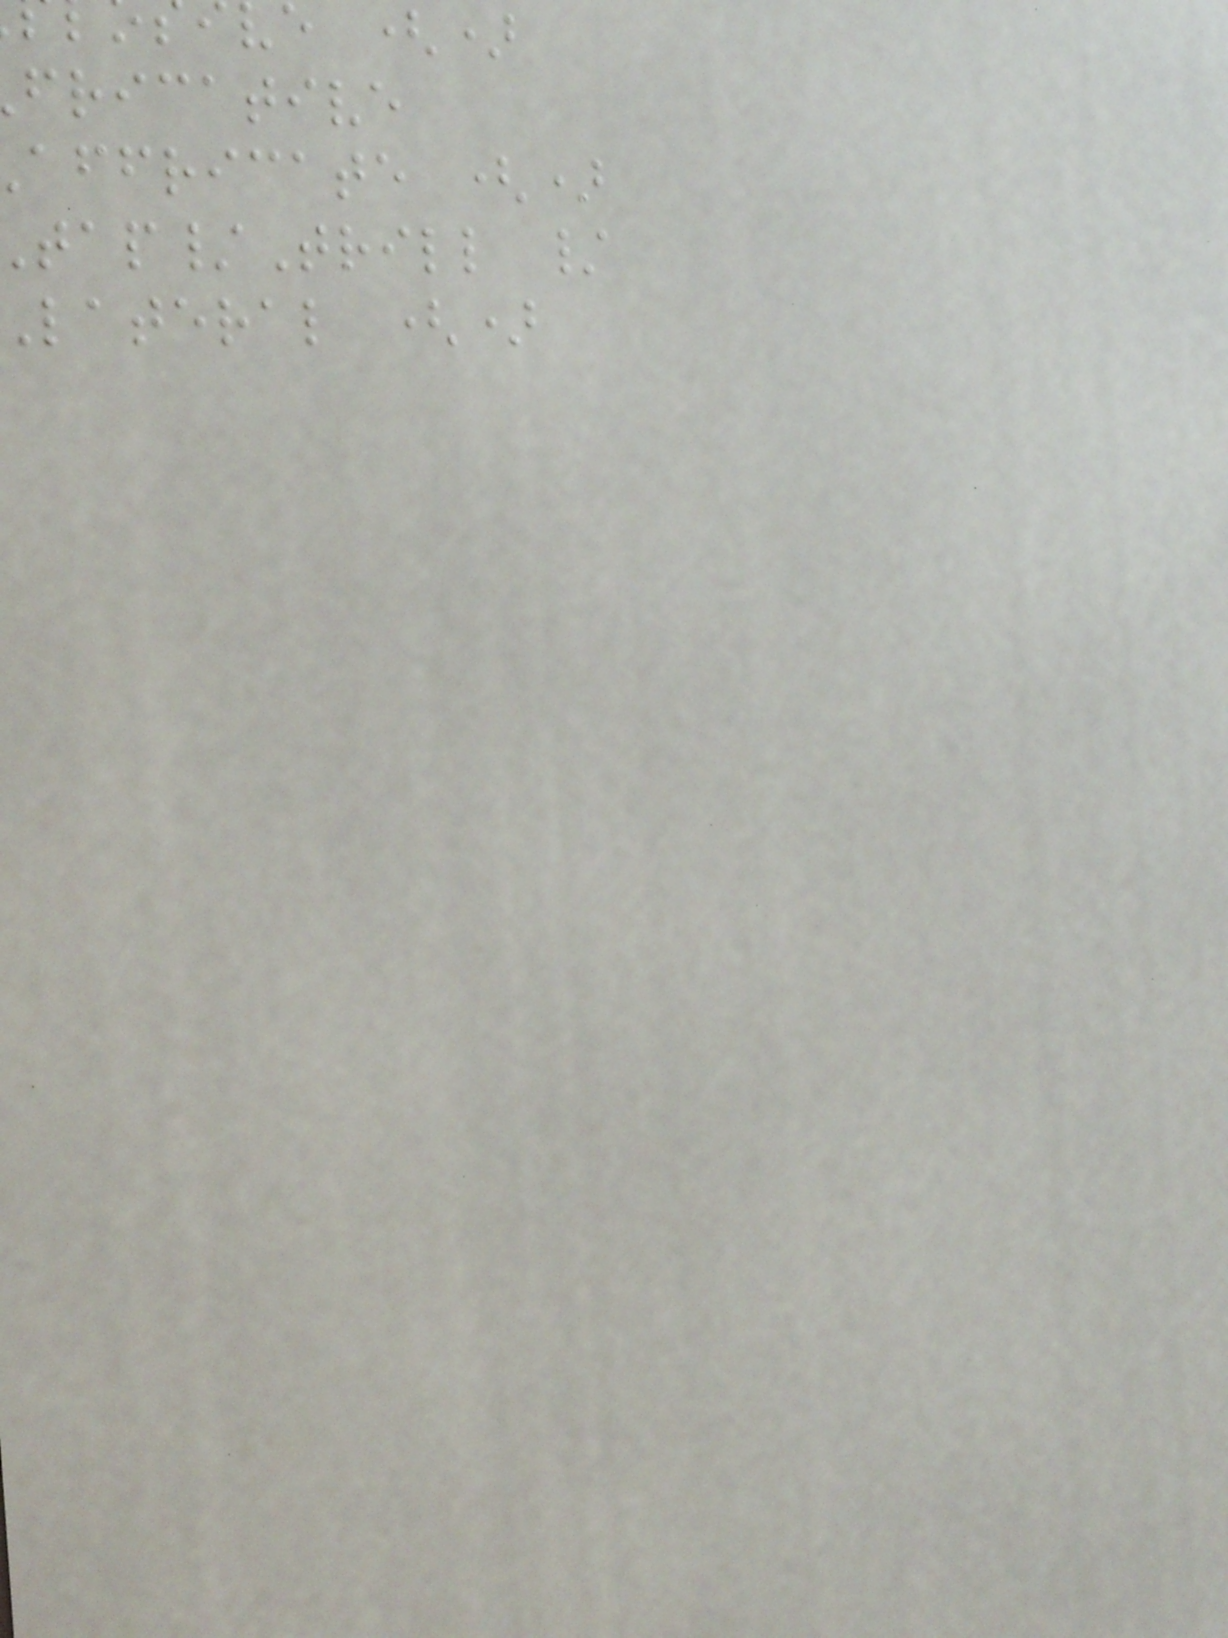e ()
fricative
affricate ()
ap/Trill /
lateral ()
